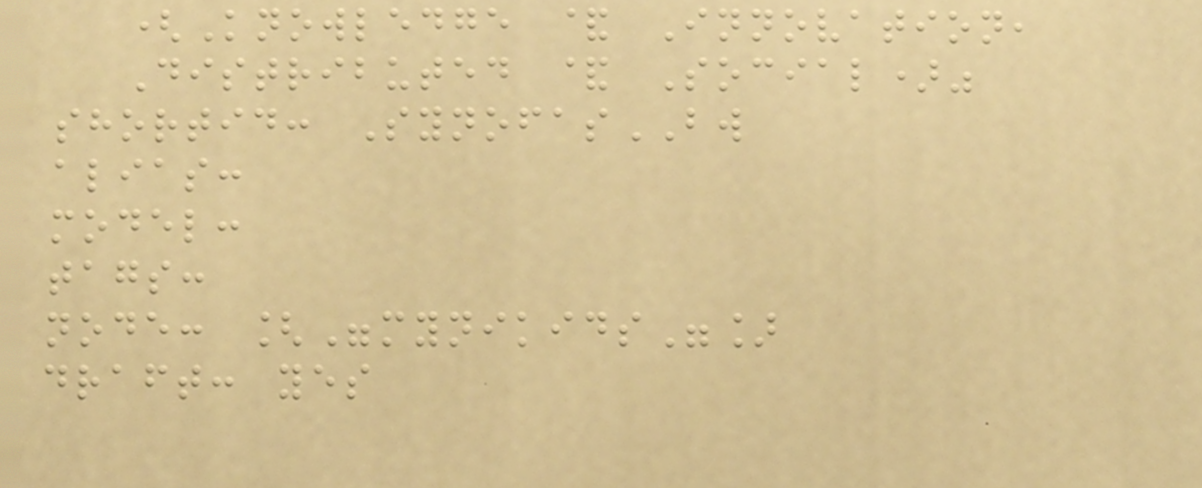(Knowledge & Innovation,
Distributed & Social)"
shortid: SynofasBW
alias:
model:
tags:
node: ["mynikids"]
draft: yes
